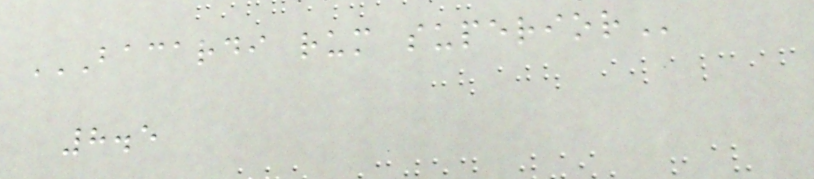BACARDI RUM SUPERIOR
8.5
